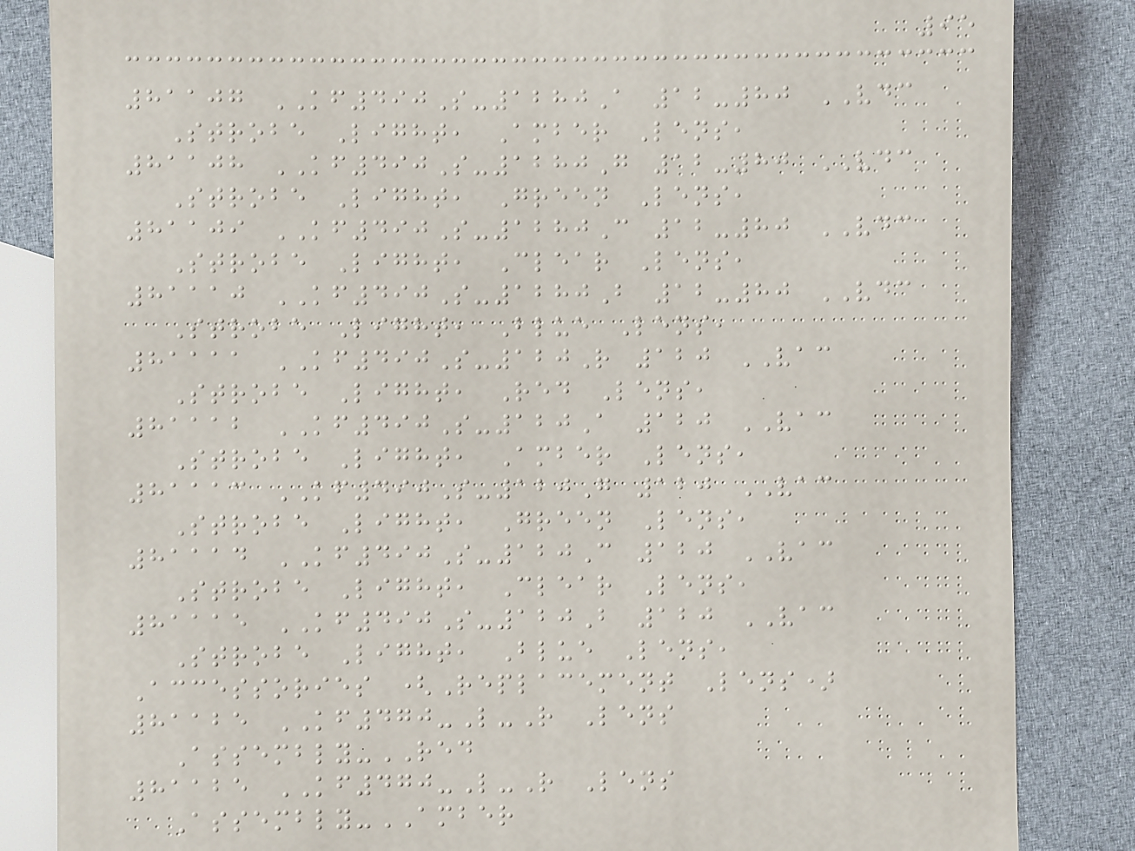95
81107 KF490S-1280A 12-80 VDC
Strobe Light, Amber Lens,
81108 KF490S-1280G 12-80 VDC
Strobe Light, Green Lens,
81109 KF490S-1280C 12-80 VDC
Strobe Light, Clear Lens,
81110 KF490S-1280B 12-80 VDC
Strobe Light, Blue Lens,
81111 KF490S-120R 120 VAC
Strobe Light, Red Lens,
81112 KF490S-120A 120 VAC
Strobe Light, Amber Lens,
81113 KF490S-120G 120 VAC
Strobe Light, Green Lens,
81114 KF490S-120C 120 VAC
Strobe Light, Clear Lens,
81115 KF490S-120B 120 VAC
Strobe Light, Blue Lens,
Accessories (Replacement Lens)
81125 KF470-L-R Lens
Assembly-RED
81125 KF470-L-R Lens
Assembly-AMBER
